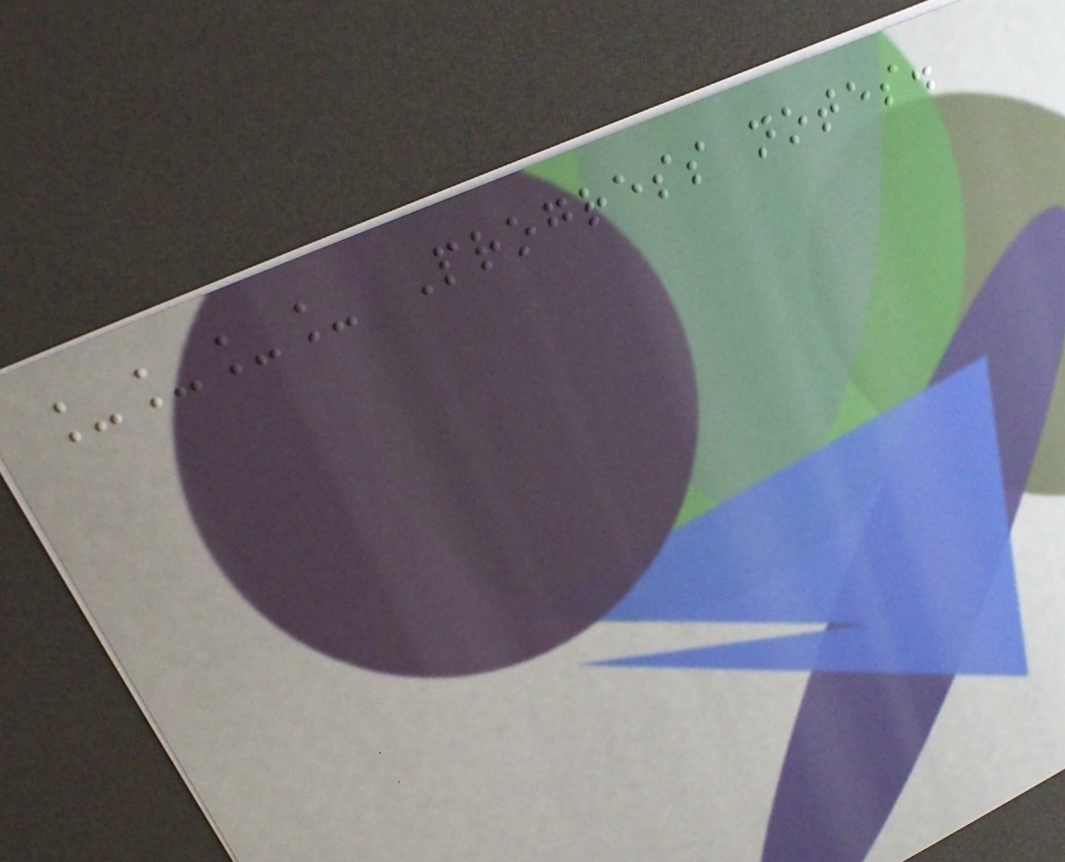____ Progress notes.
